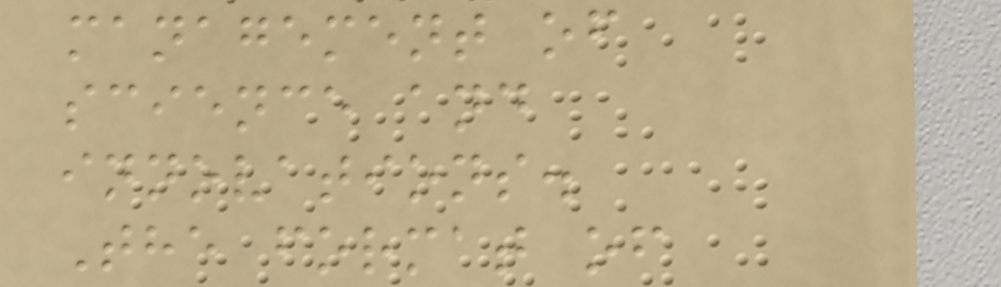management of
science and
innovations.
The format of
